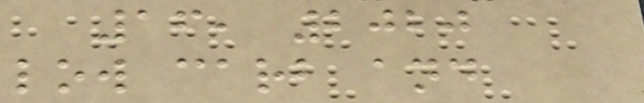16, 2020
low carb and
